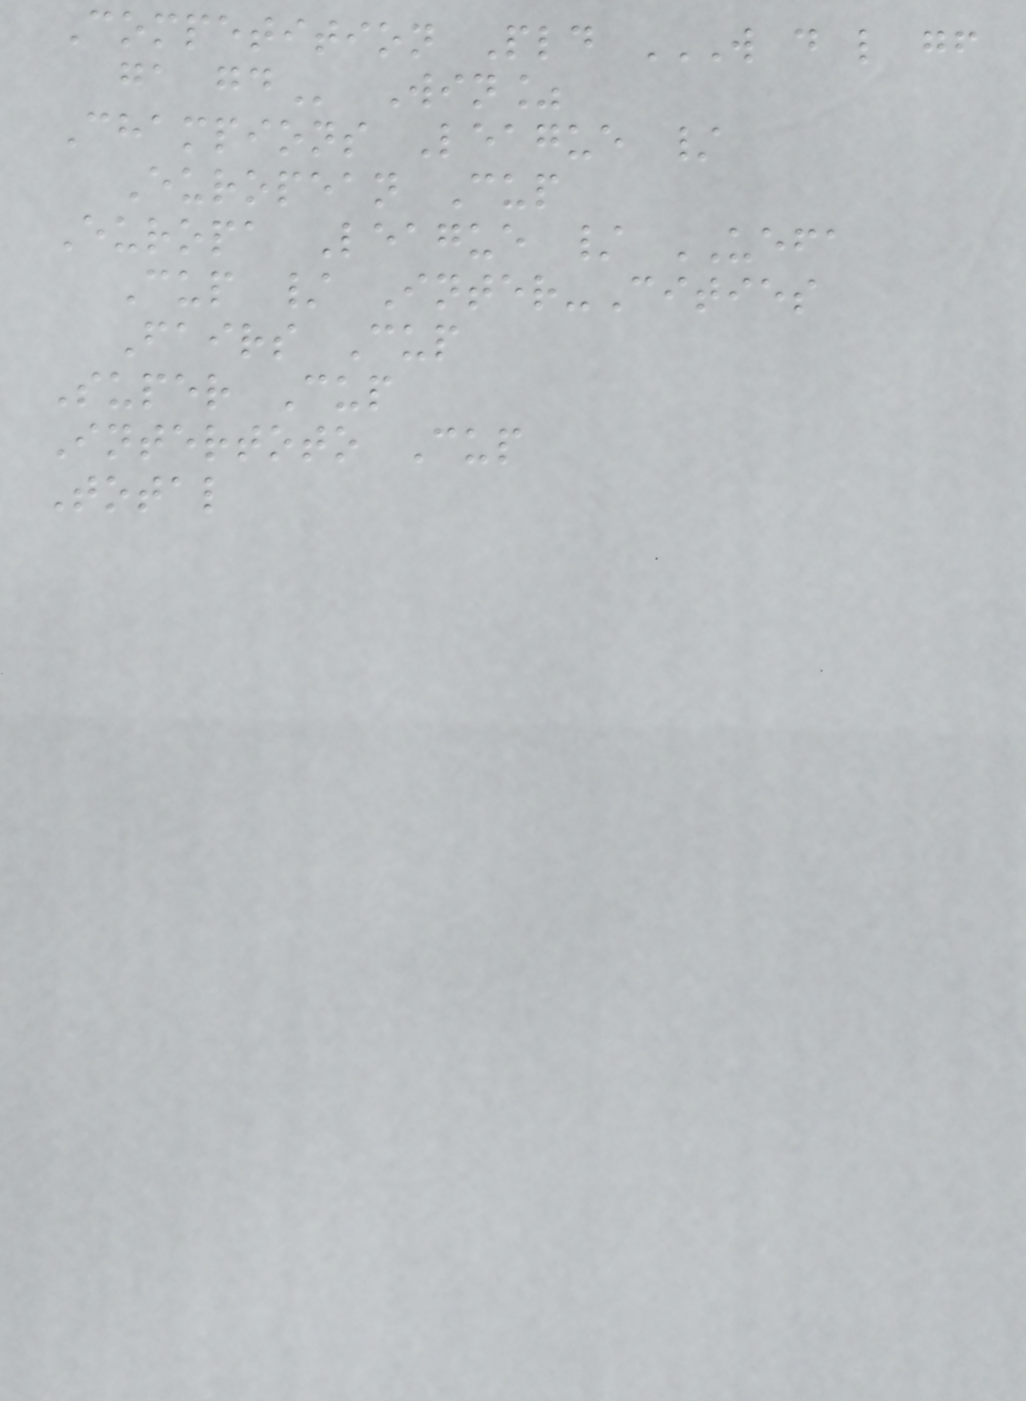Competition Pld W D L GF
GA GD Win%
Champions League /
European Cup
Europa League / UEFA
Cup / Inter-Cities
Fairs Cup
Super Cup
Intertoto Cup
Total
